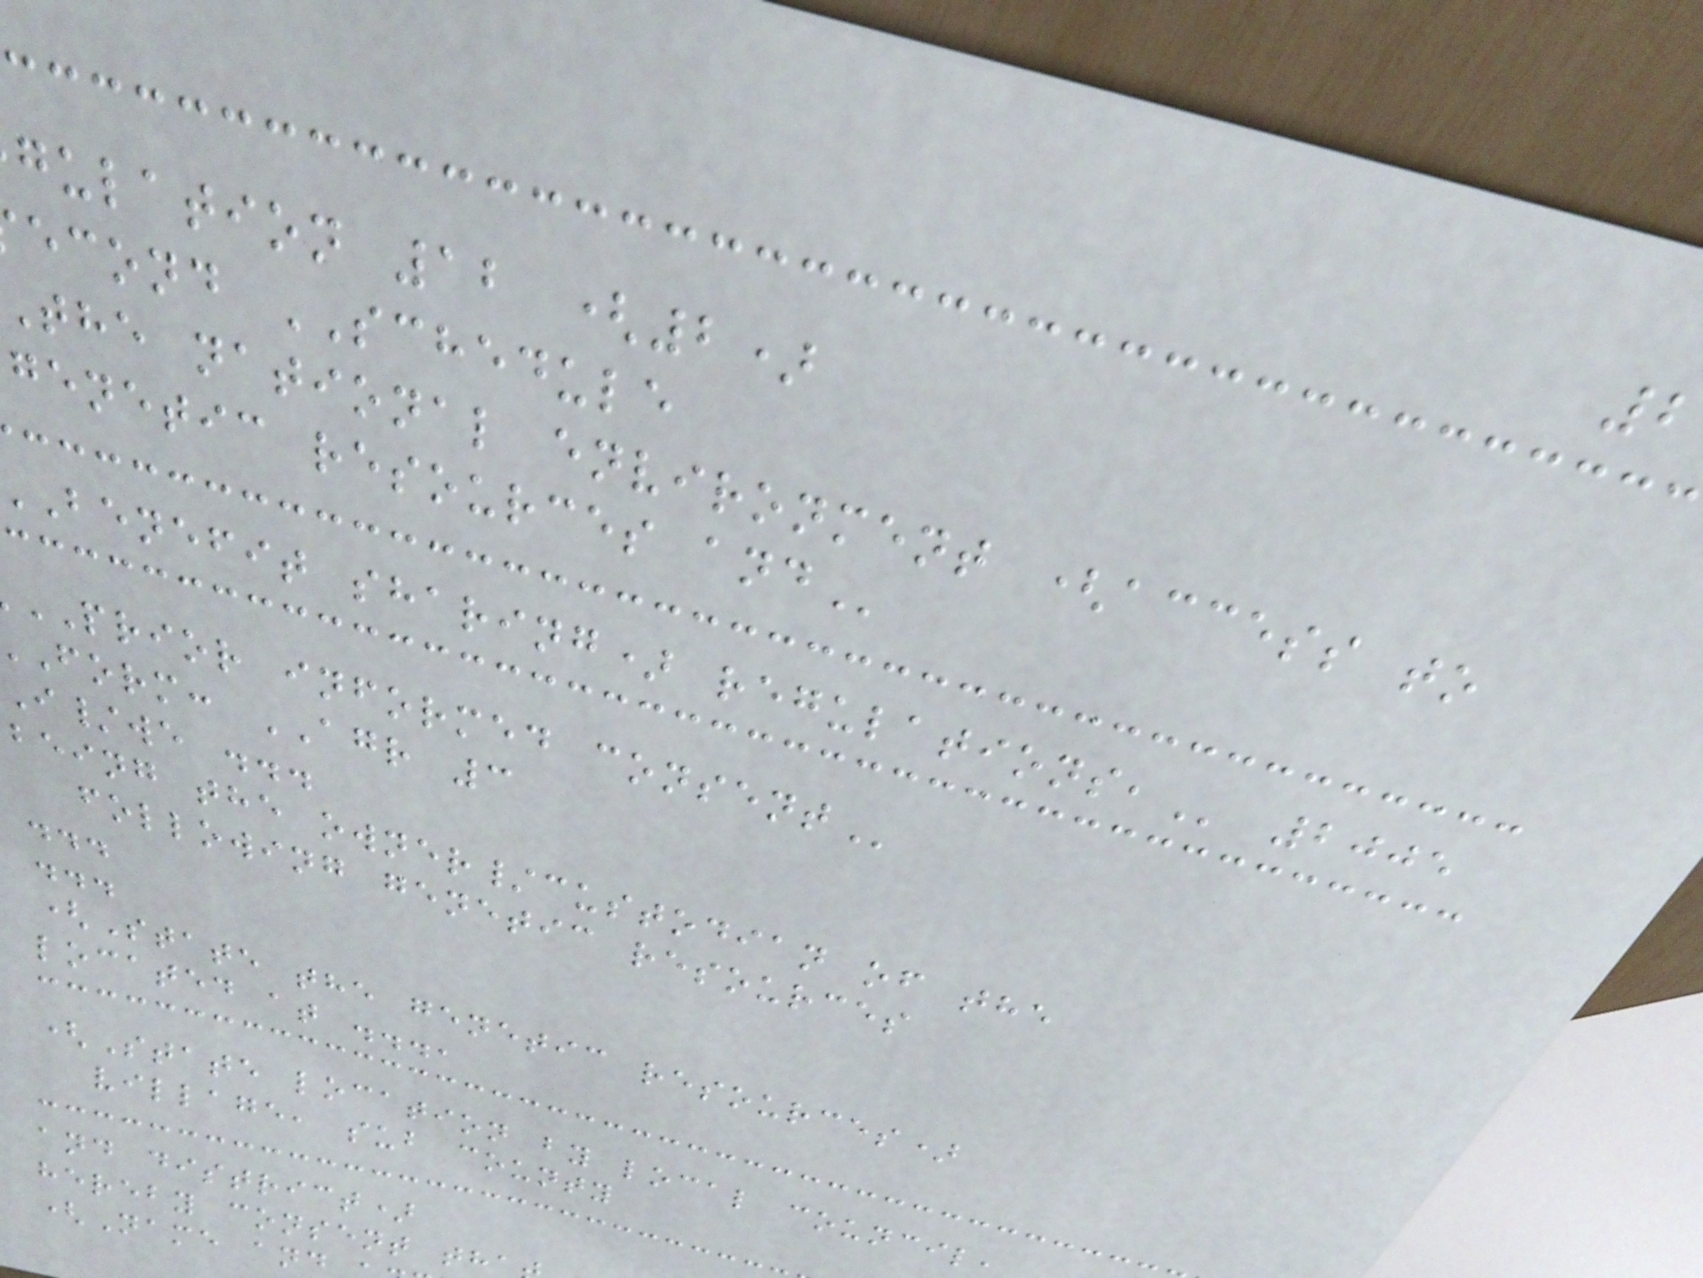gulation 12 (2)
econd SCHEDULE
the national environment (access to
genetic resources
benefit sharing)
PRIOR informed
form: AGR 3
I/we ...
being the owner/custodian of the
following genetic resources
...
...
(State the genetic resources)
located at ...,
(State location by local council,
village, sub county
and district)
hereby consent th
(Name and
